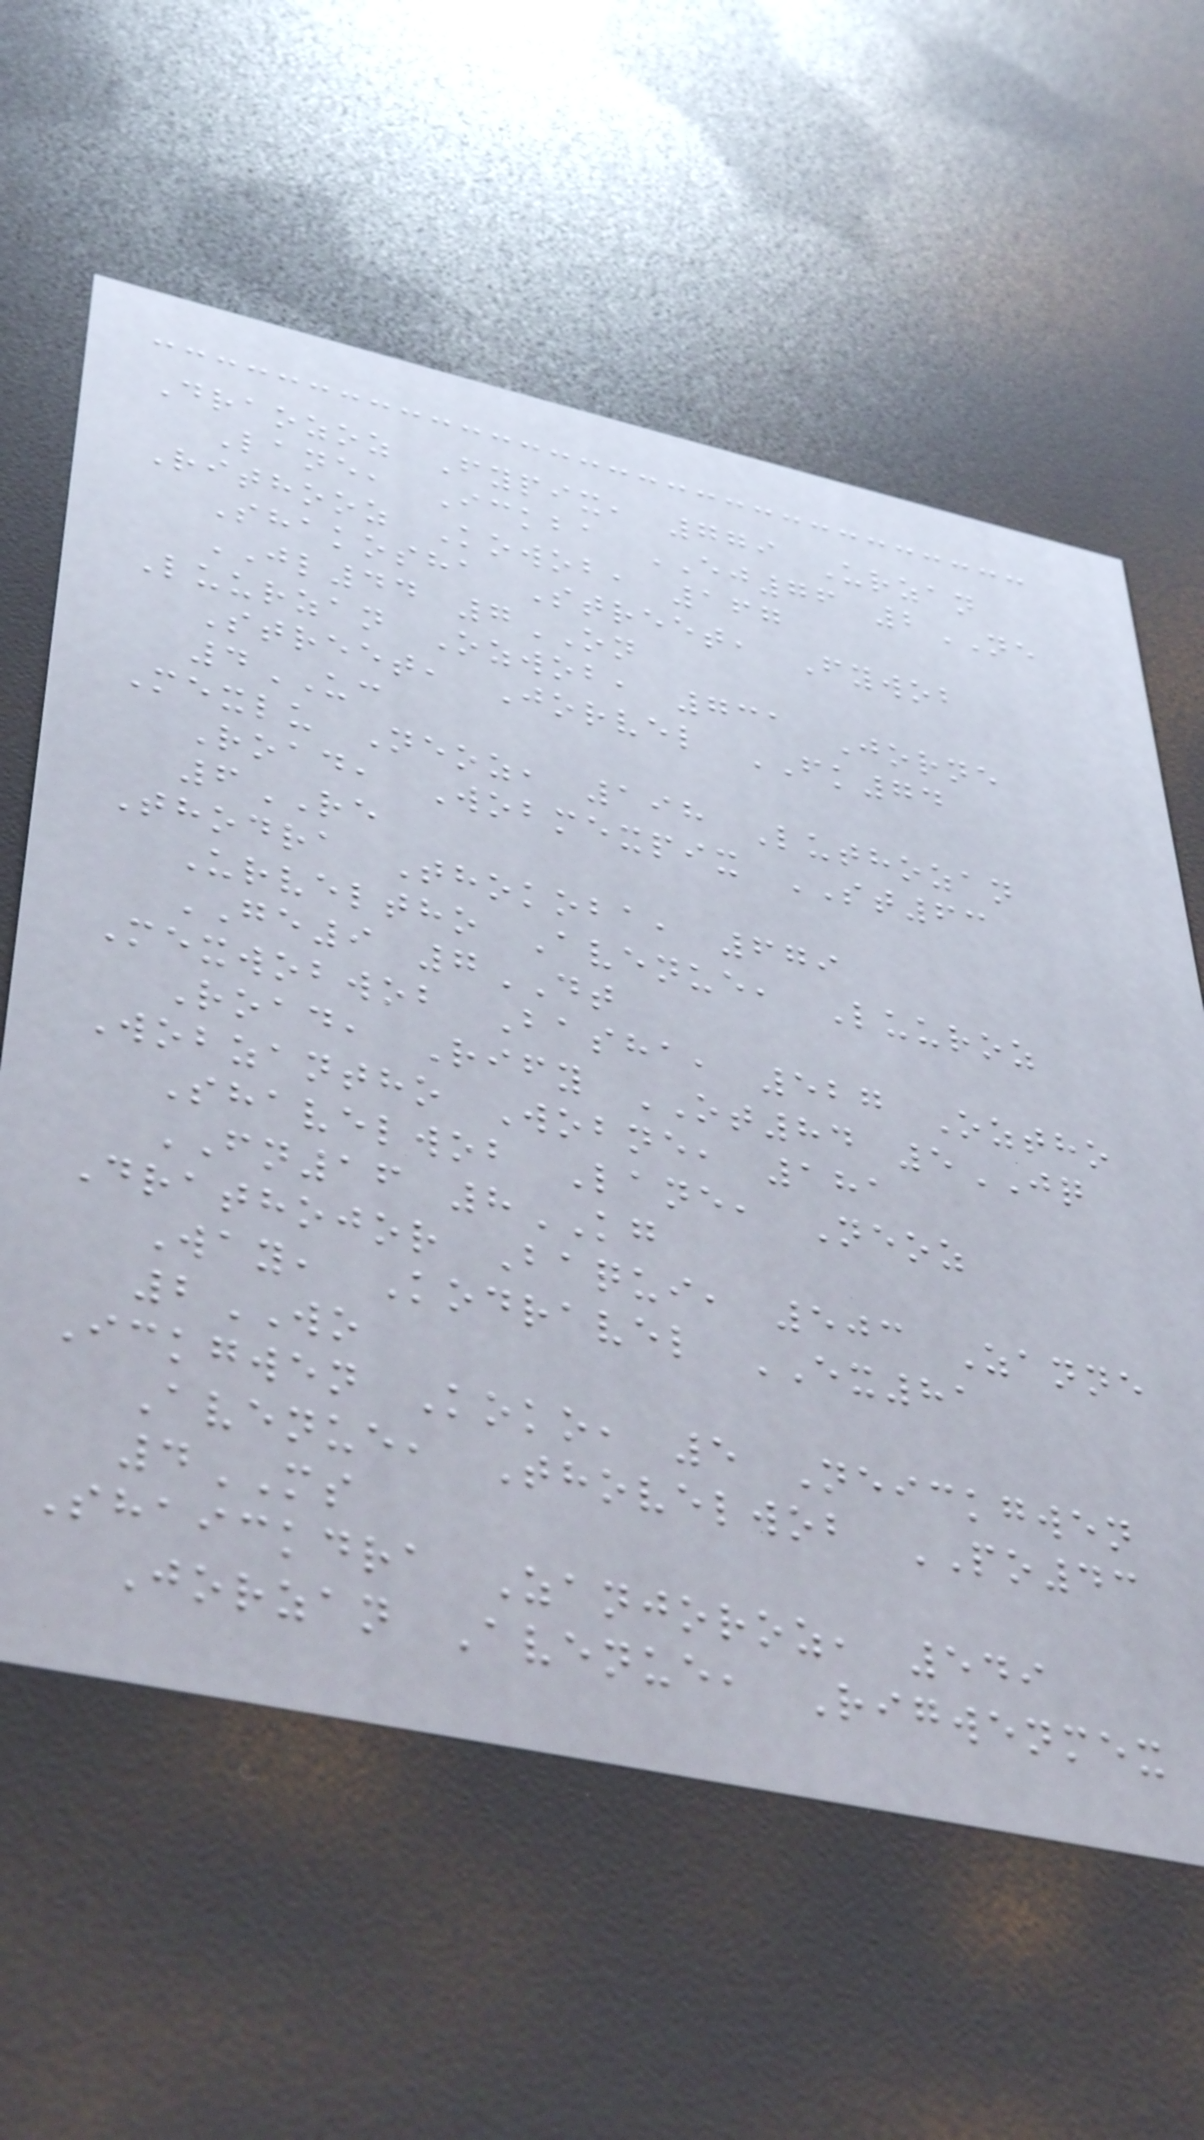Draozoz Fypix, 779 Urzan
Lane, Ickba EJ76 2NE
Rithooz Kowob, 167
Shakosha Street, Fywob
JL44 7ON
Luurzan Ozwob, 731 Jorne
Street, Jorvel FK74
4UC
Mexlu Neoz, 198 Luthozan
Road, Wobmexpix ST63
6RE
Thodra Thokoba, 679
Urveltho Avenue, Luuroz
GE9 7DT
Mexwobwob Basha, 527 Oztho
Road, Rify OT84 5JQ
Wobzantho Wobne, 181
Shavelwob Lane, Neoz
FN16 8KG
Drathojor Baqui, 503 Zanne
Way, Kodravel EX81
2WO
Ickgwen Koko, 5 Neickgwen
Avenue, Thovelwob PO43
4MS
Shaickdra Zanjoroz, 549
Jorzan Avenue, Rigwenmex
